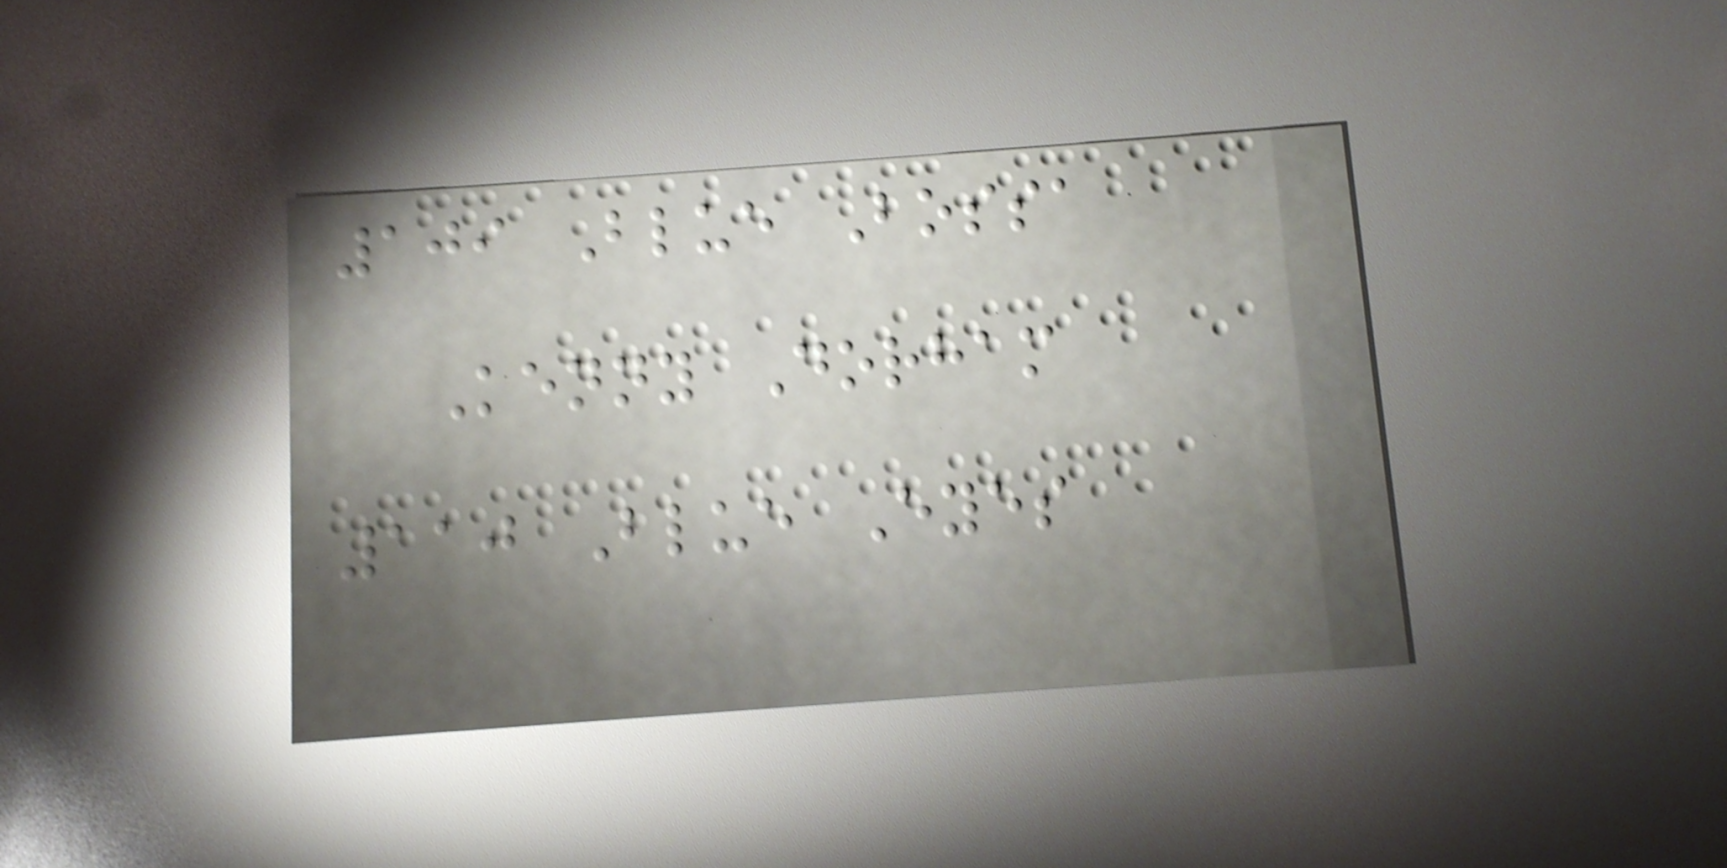109 Blue Bossa
Kenny Dorham
110 Blue Eyes
